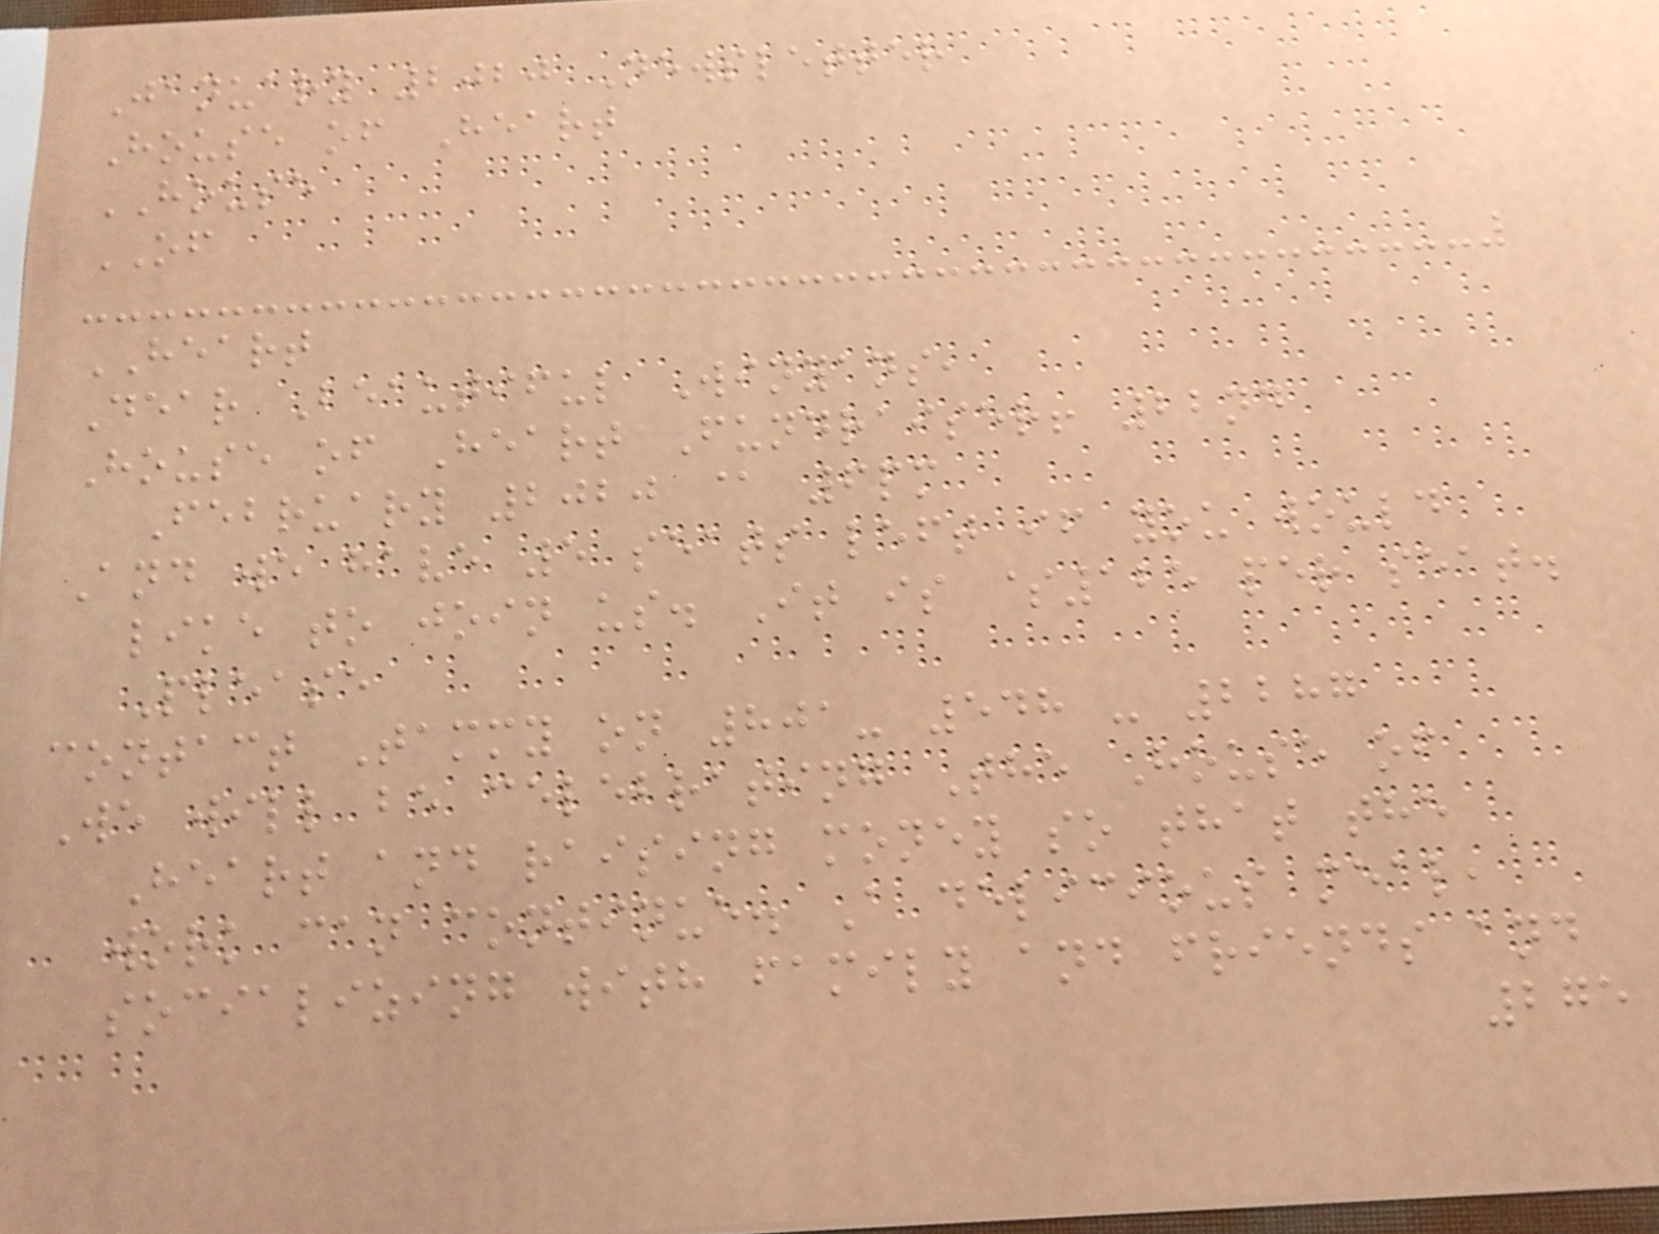January 2020 Newsletter
House of Heart
HOUSE
OF
HEART
Dear Beautiful Winyans,
House of Heart Fundraiser! 22nd
February 2020 @ 6pm
And we have 5 seats left if you would
like to join us. It is $125 per seat.
Please
contact Tammy on 801- 548 - 2287
We will be celebrating The House of
Heart and raising money so that the
work can continue. A delicious meal,
socializing with family and friends and
275
